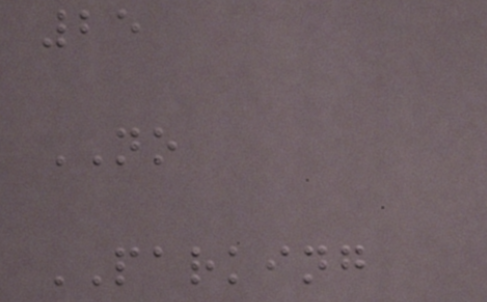25
NO
PARKING
